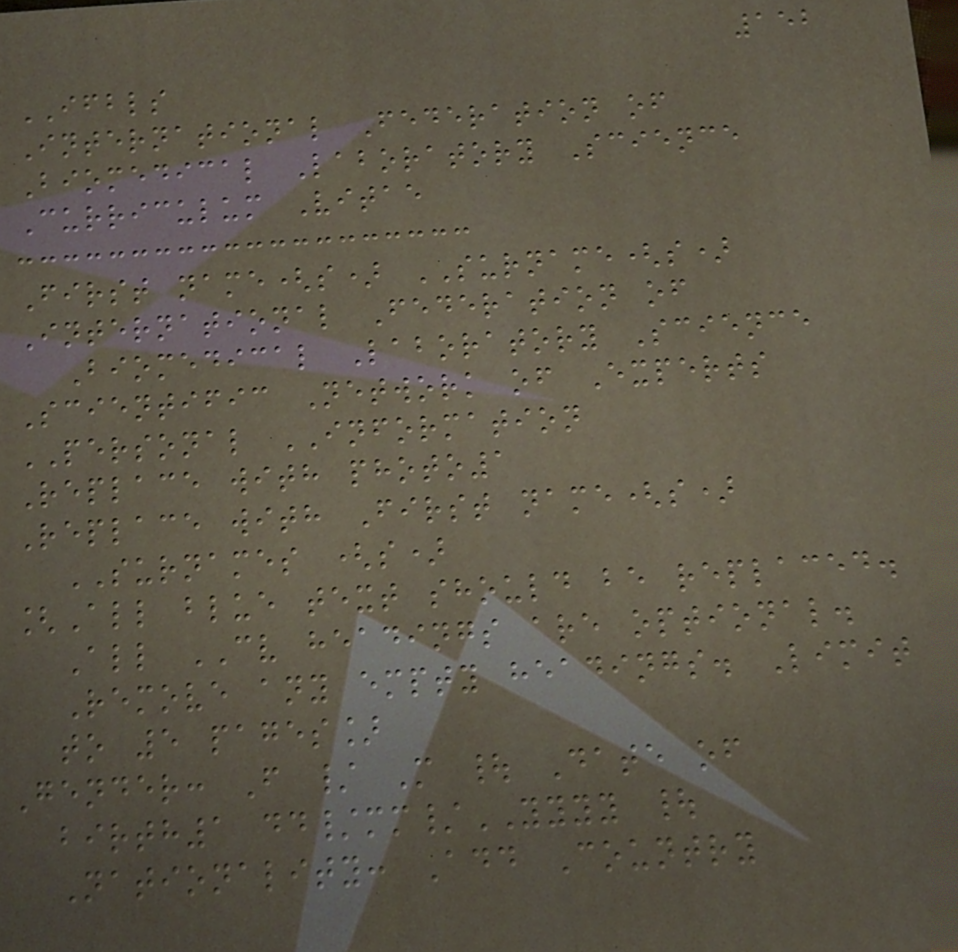152
IFBLS
International Federation of
Biomedical Laboratory Science
Curriculum Vitae
First name(s) SURNAME(s)
International Federation of
Biomedical Laboratory Science
Scientific Network of Experts
PERSONAL INFORMATION
Replace with photo1
Replace with First name(s)
SURNAMES (s)
[All blue text should be replaced.
All CV headings are optional.
Remove any empty headings. Limit
to 5 pages]
Gender: F / M | Date of
birth1 dd/mm/YYYY |
Nationality: Add Country
